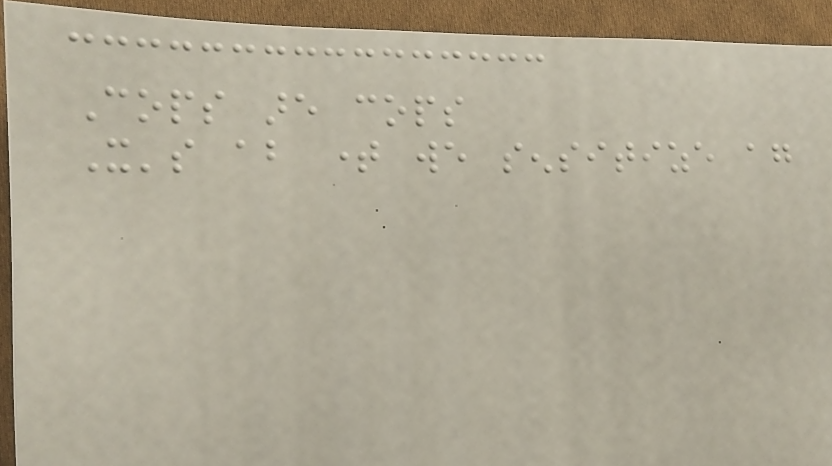Cops are cops
It's about time we sensitize again
